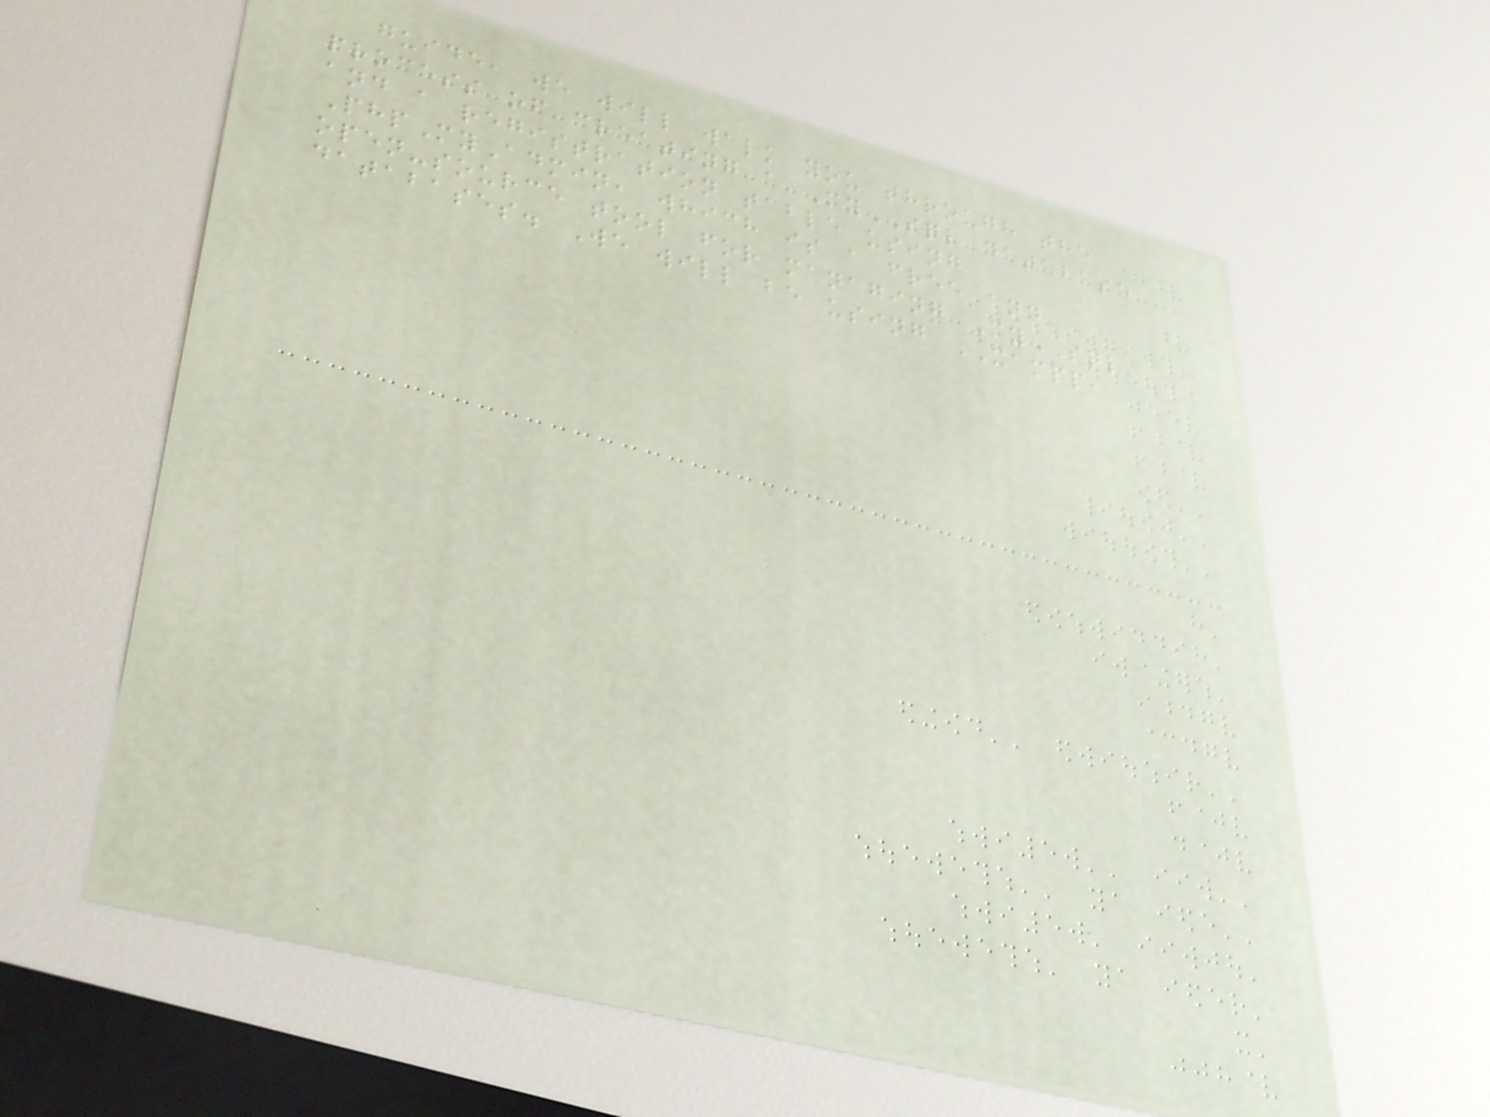guide, we will walk you through the
process of creating a MySQL database
and a registration table using
PhpMyAdmin, which is a free and
open-source tool for managing MySQL
databases. We will be using XAMPP,
